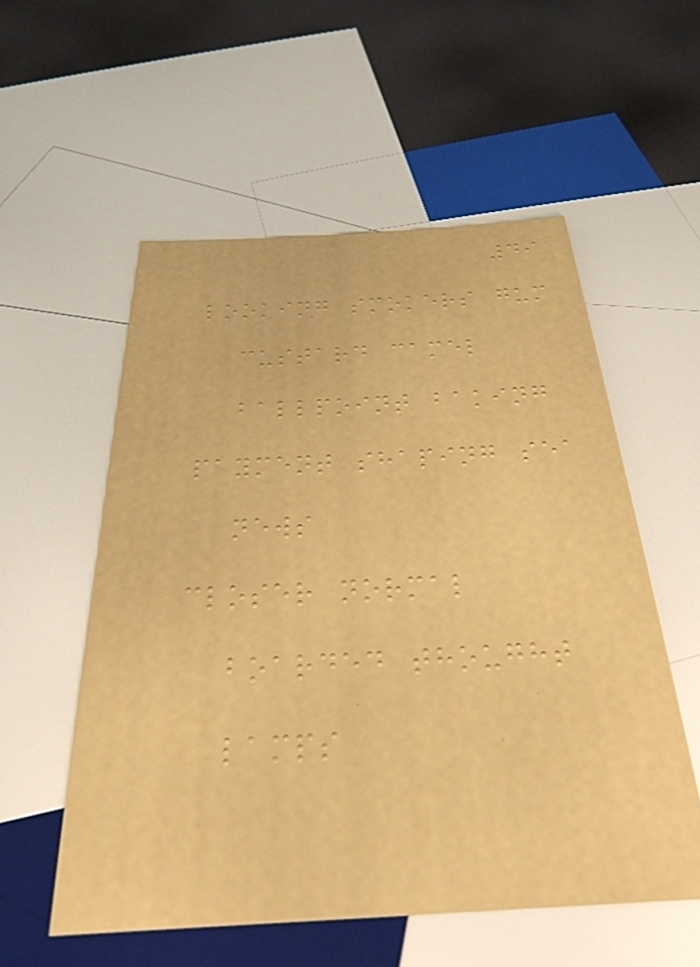49
looking smokers gum
custard camel
ballpoint baking
payment shaping sea
news
closer normal
boarded thought
lamps
